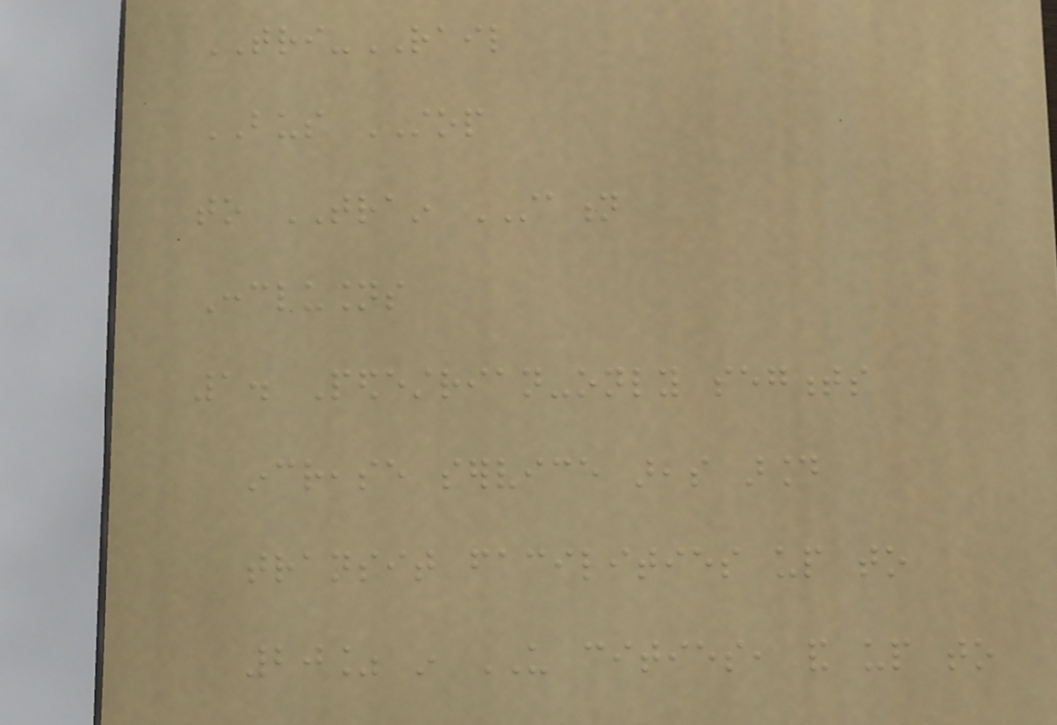TRI-RAIL
BUS STOP
to TRAIN STATION
Conclusions
1. Pedestrian-only segments
increase service areas around
transit facilities up to
20% in US cities, and up to
